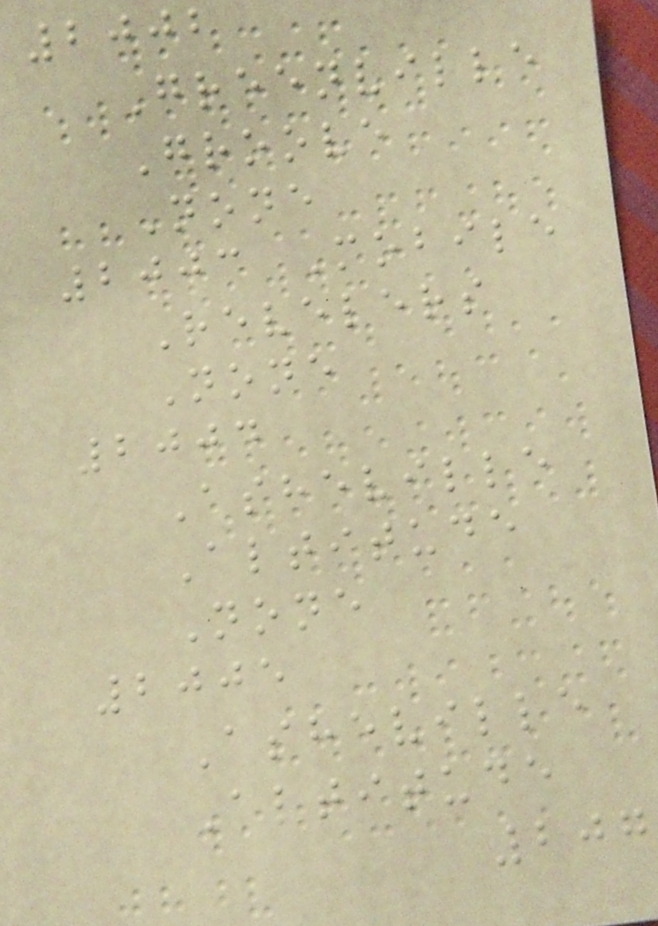2002
Greenville
Groove
None
2003 Mobile
Revelers
None
2004
Asheville
Altitude
None
2005
Asheville
Altitude
207
